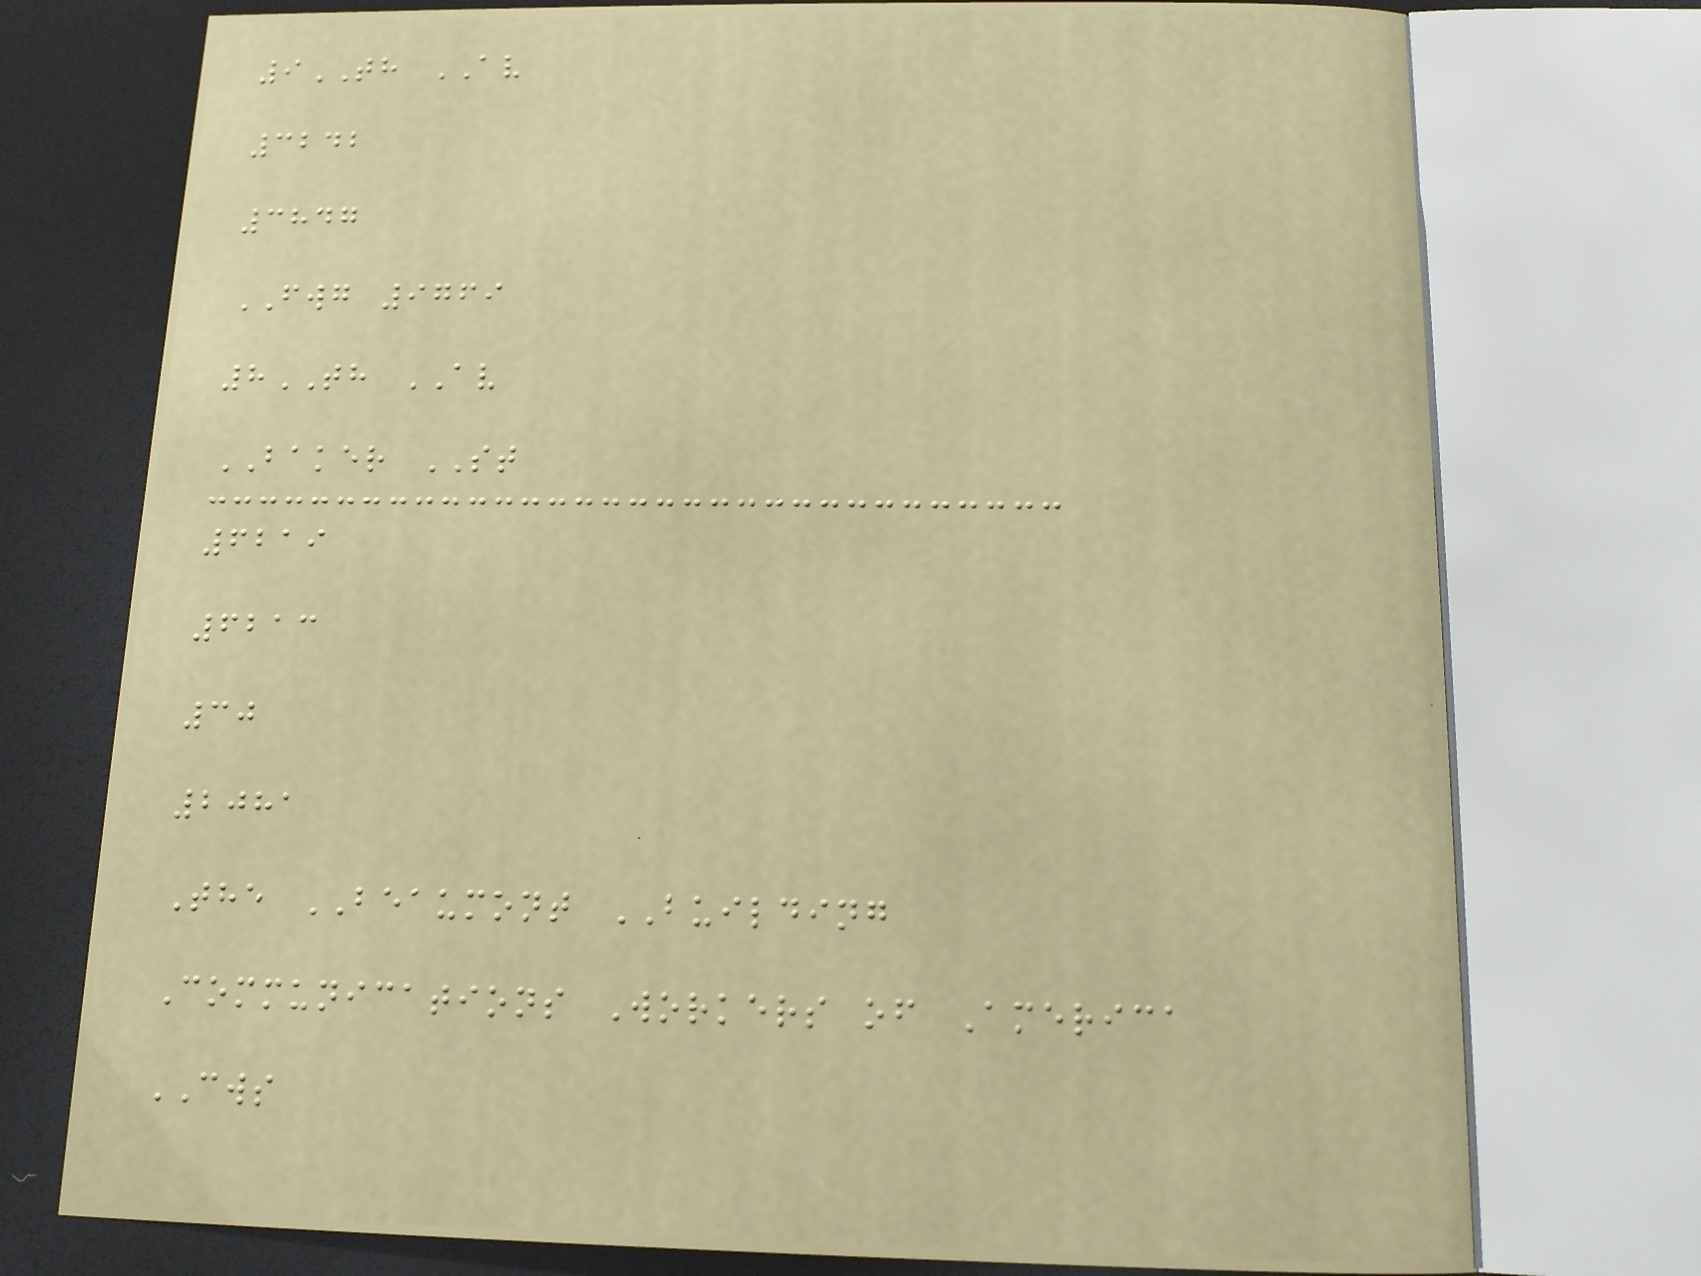9TH AV
3242
3847
FWG 9769
8TH AV
BAKER ST
6219
6213
30
2081
The BEAUMONT BUILDING
Communications Workers of America
CWS
